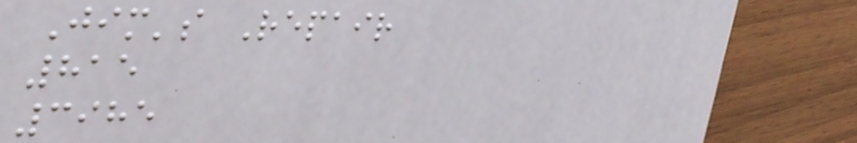Jim's Repair
815
3985
